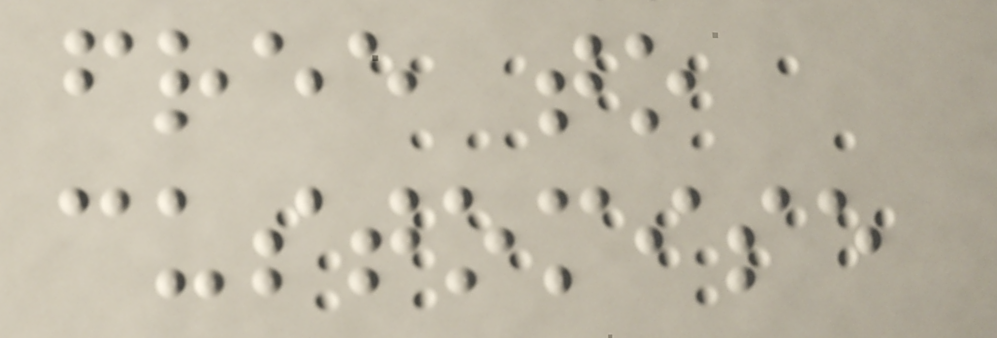free to
customise
